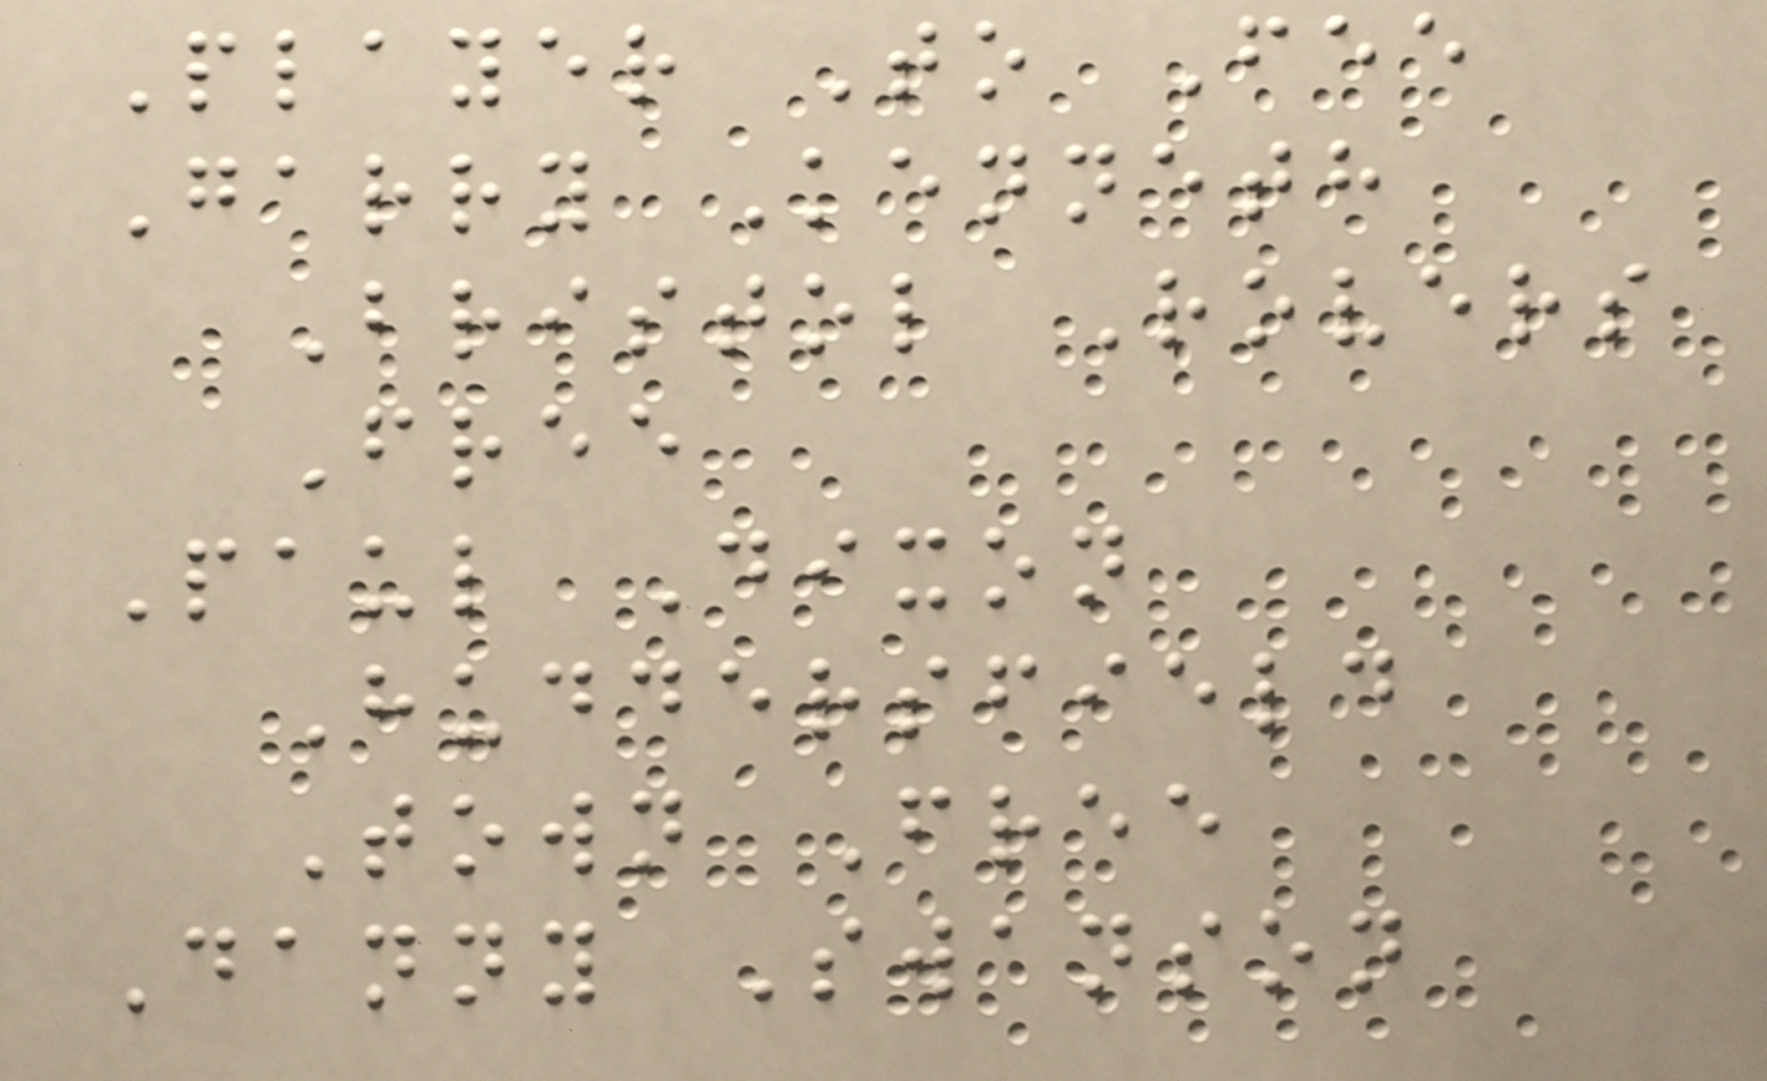Player To Fee
Garry Kenneth
Bristol Rovers
Free
Paul Dixon
Huddersfield
Town Free
Danny Swanson
